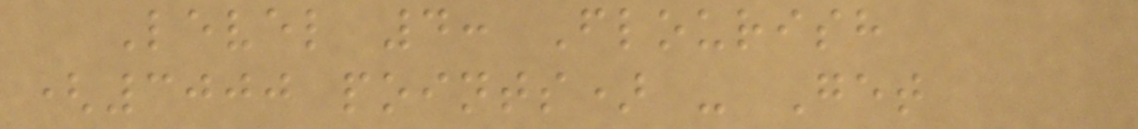Level 4: Flourish
(3000 points) - Get
